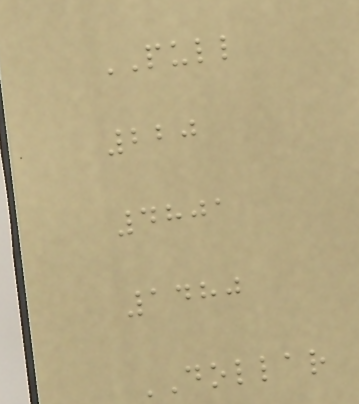PULL
220
4801
1480
DOLLAR
